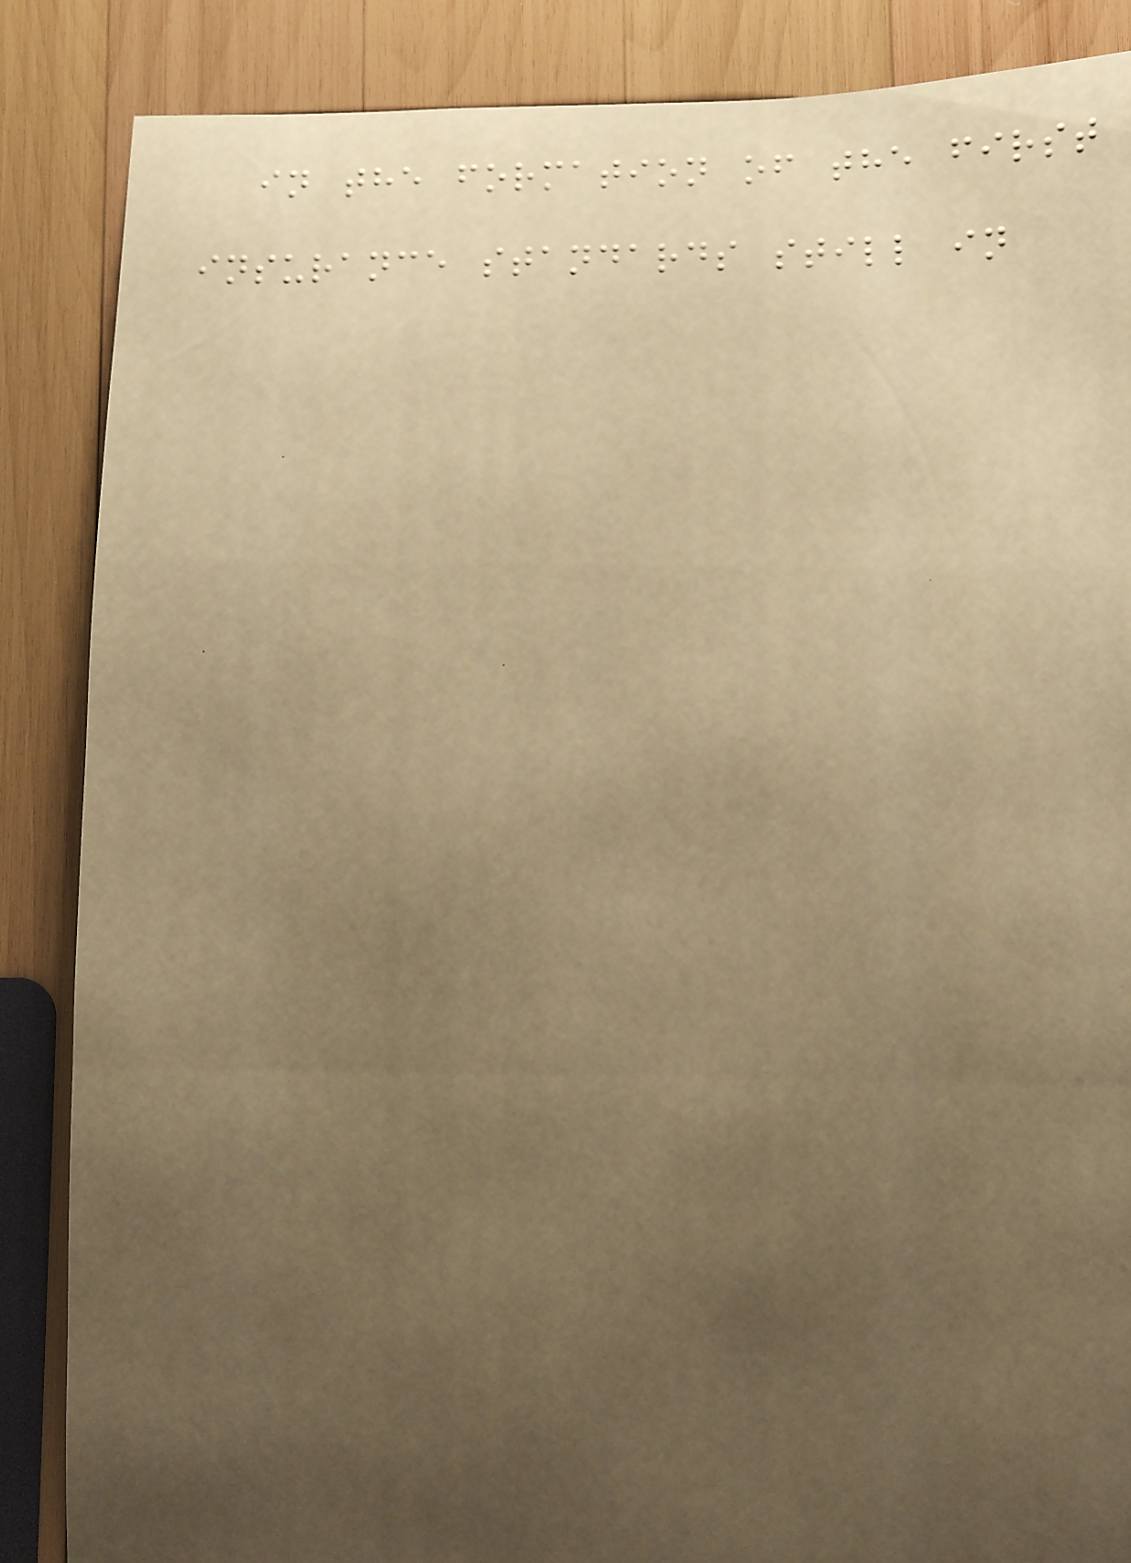in the formation of the first
insurance standards still in
